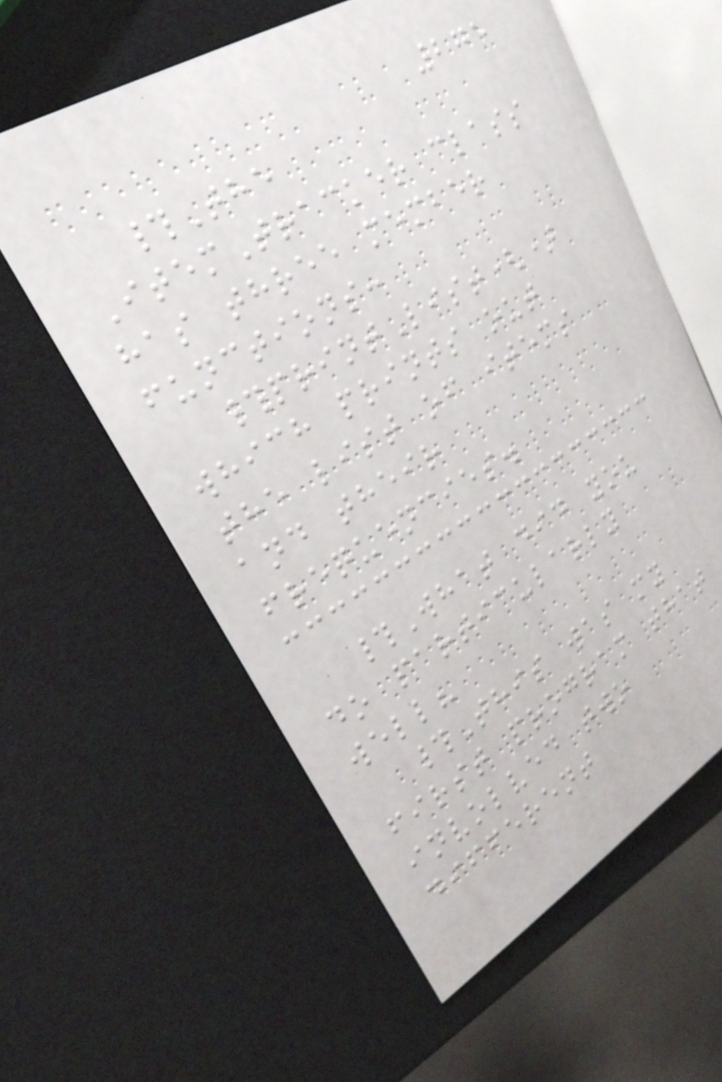275
#The
ItemTracker class
has three member
functions:
#printList()
which prints out
the list of items
and their
frequencies.
#What did you
do particularly
well?
#This was my
first program that
involved two
different
